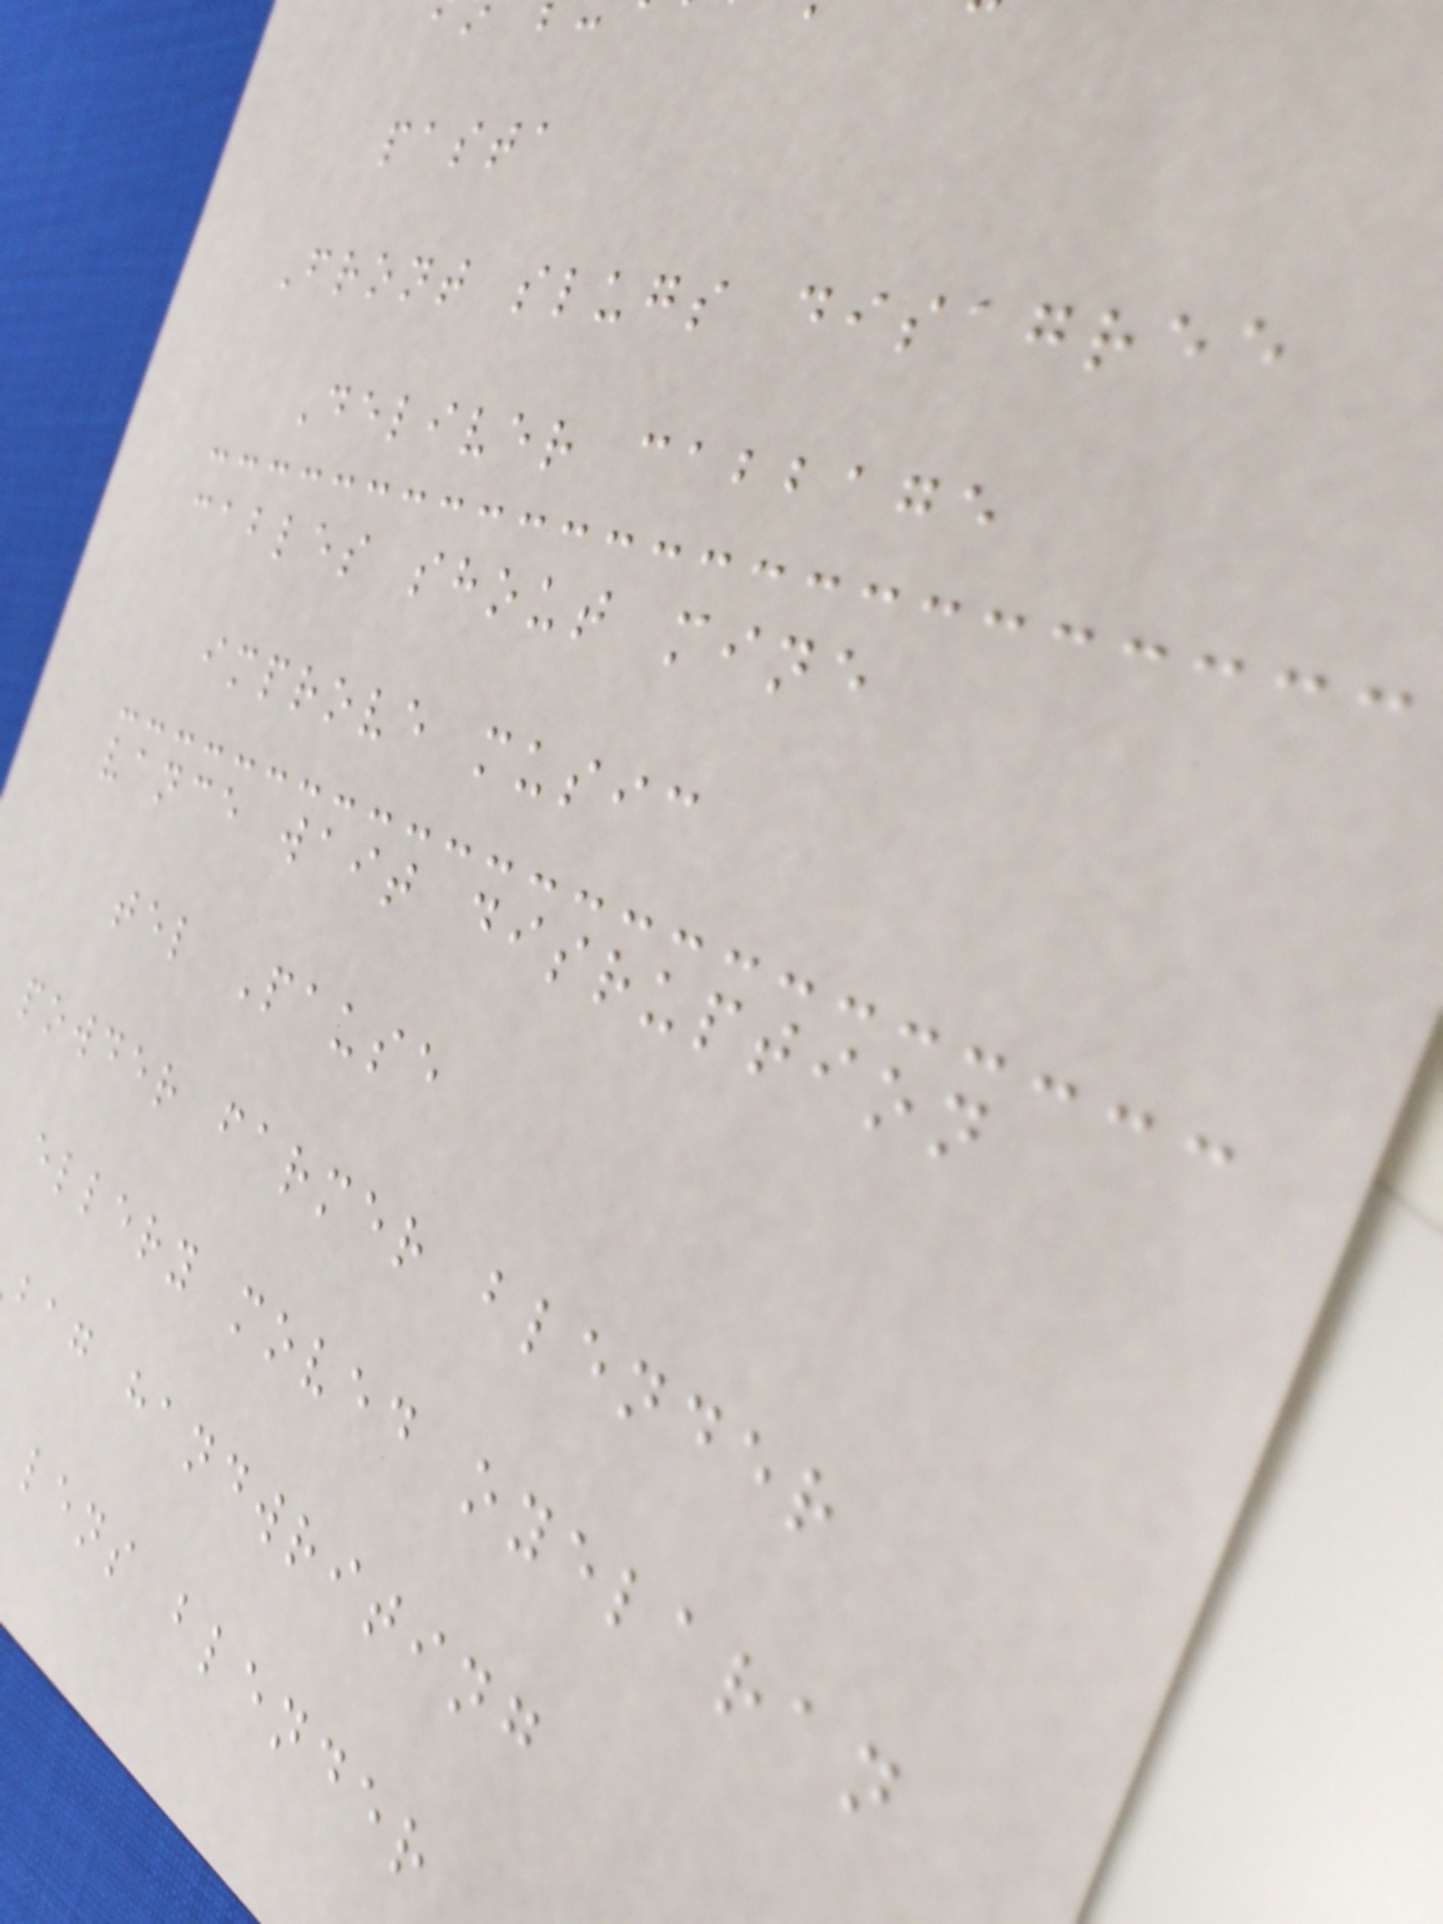pasta
Front slugs disagree
Deliver cabbage
cables shout mine
improve music
vance wait disruption
tel Pause
powder farmer blender
ellery moved oyelaran
bag handwriting
lens blender
